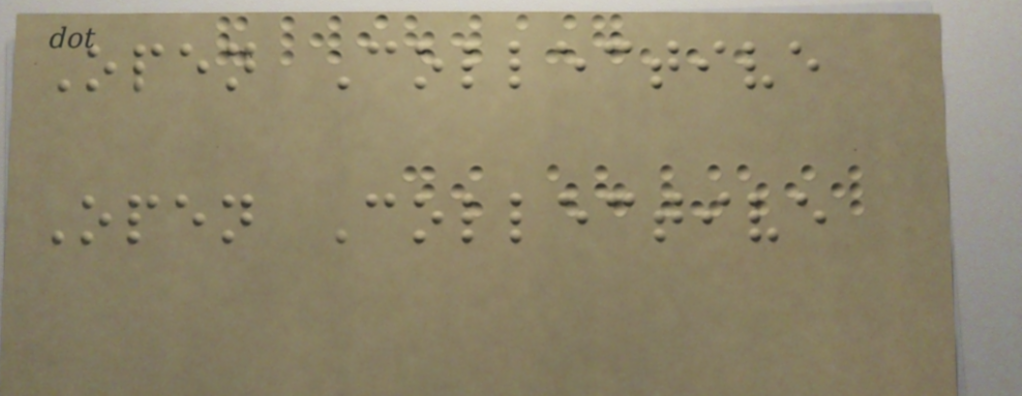Open Collective
Open Collective
